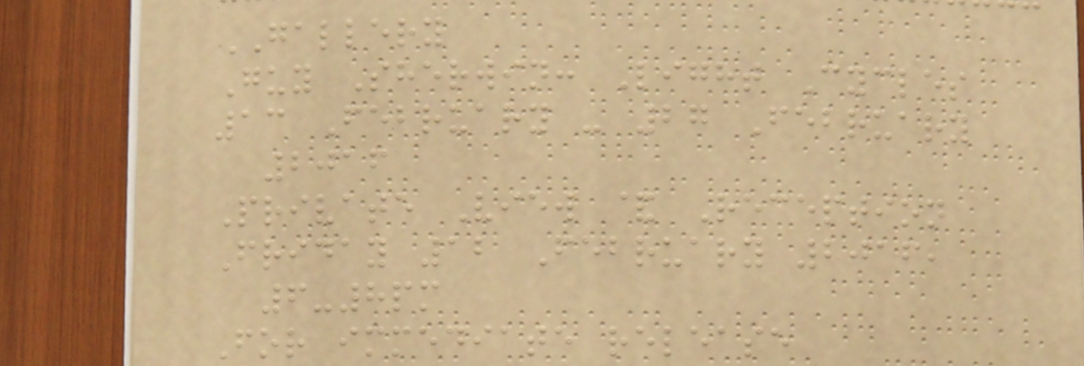GALLERY
Guy Sherwin: Light Cycles
13 February - 27 February
2016
Private View & Reception
Friday 12 February 2016,
6-8pm
For immediate release
